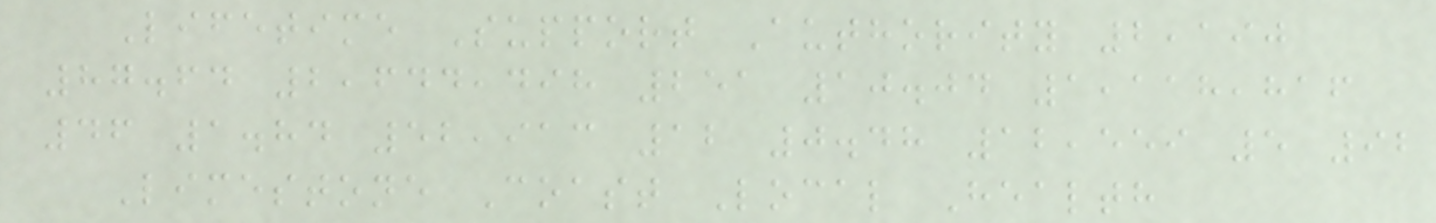Lifetime Support Authority 2,190
87.64 2,644,498 251 10.04 1,118,816
46 1.84 52,913 12 0.48 12,559 5 92
Limestone Coast Local Health
